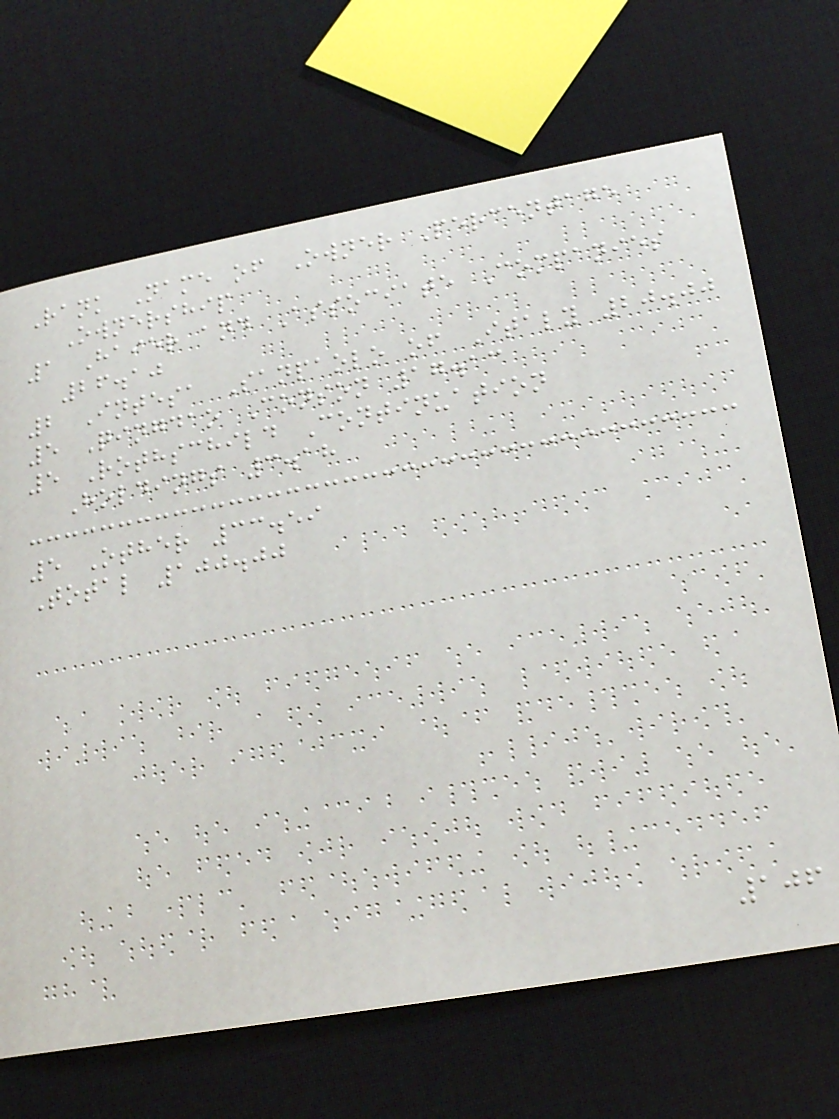Rank Name of Owner Percentage
Ownership
1 Haier and Associate Companies
26.10
2 Intesa Sanpaolo of Italy 20.00
5 Qingdao Conson 17.13
5 Rothschild Continuation
Holdings 3.18
5 Other 33.59
Total 100.00
106
